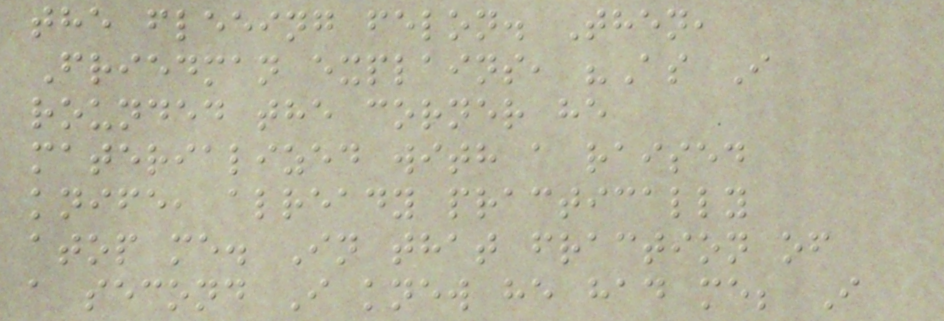the fleeing felon. Then,
Friedman explains, "As I
rounded the corner he
materialized with a raised
knife, already practically
atop me. In that fraction of
a second I knew he had me; I
